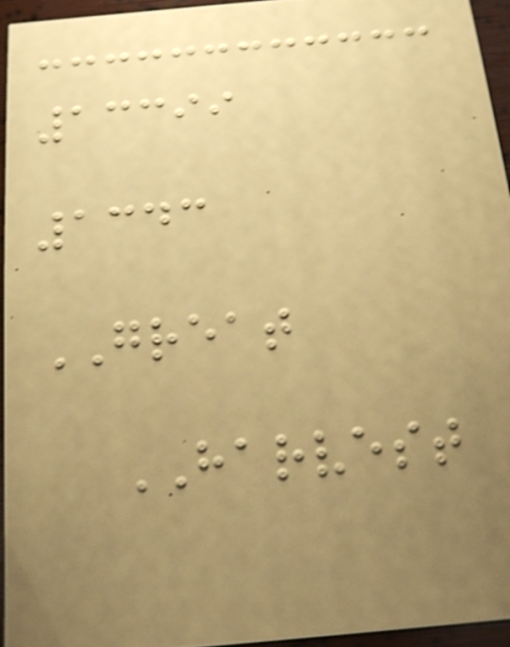13399
1343
GREAT
HARVEST
